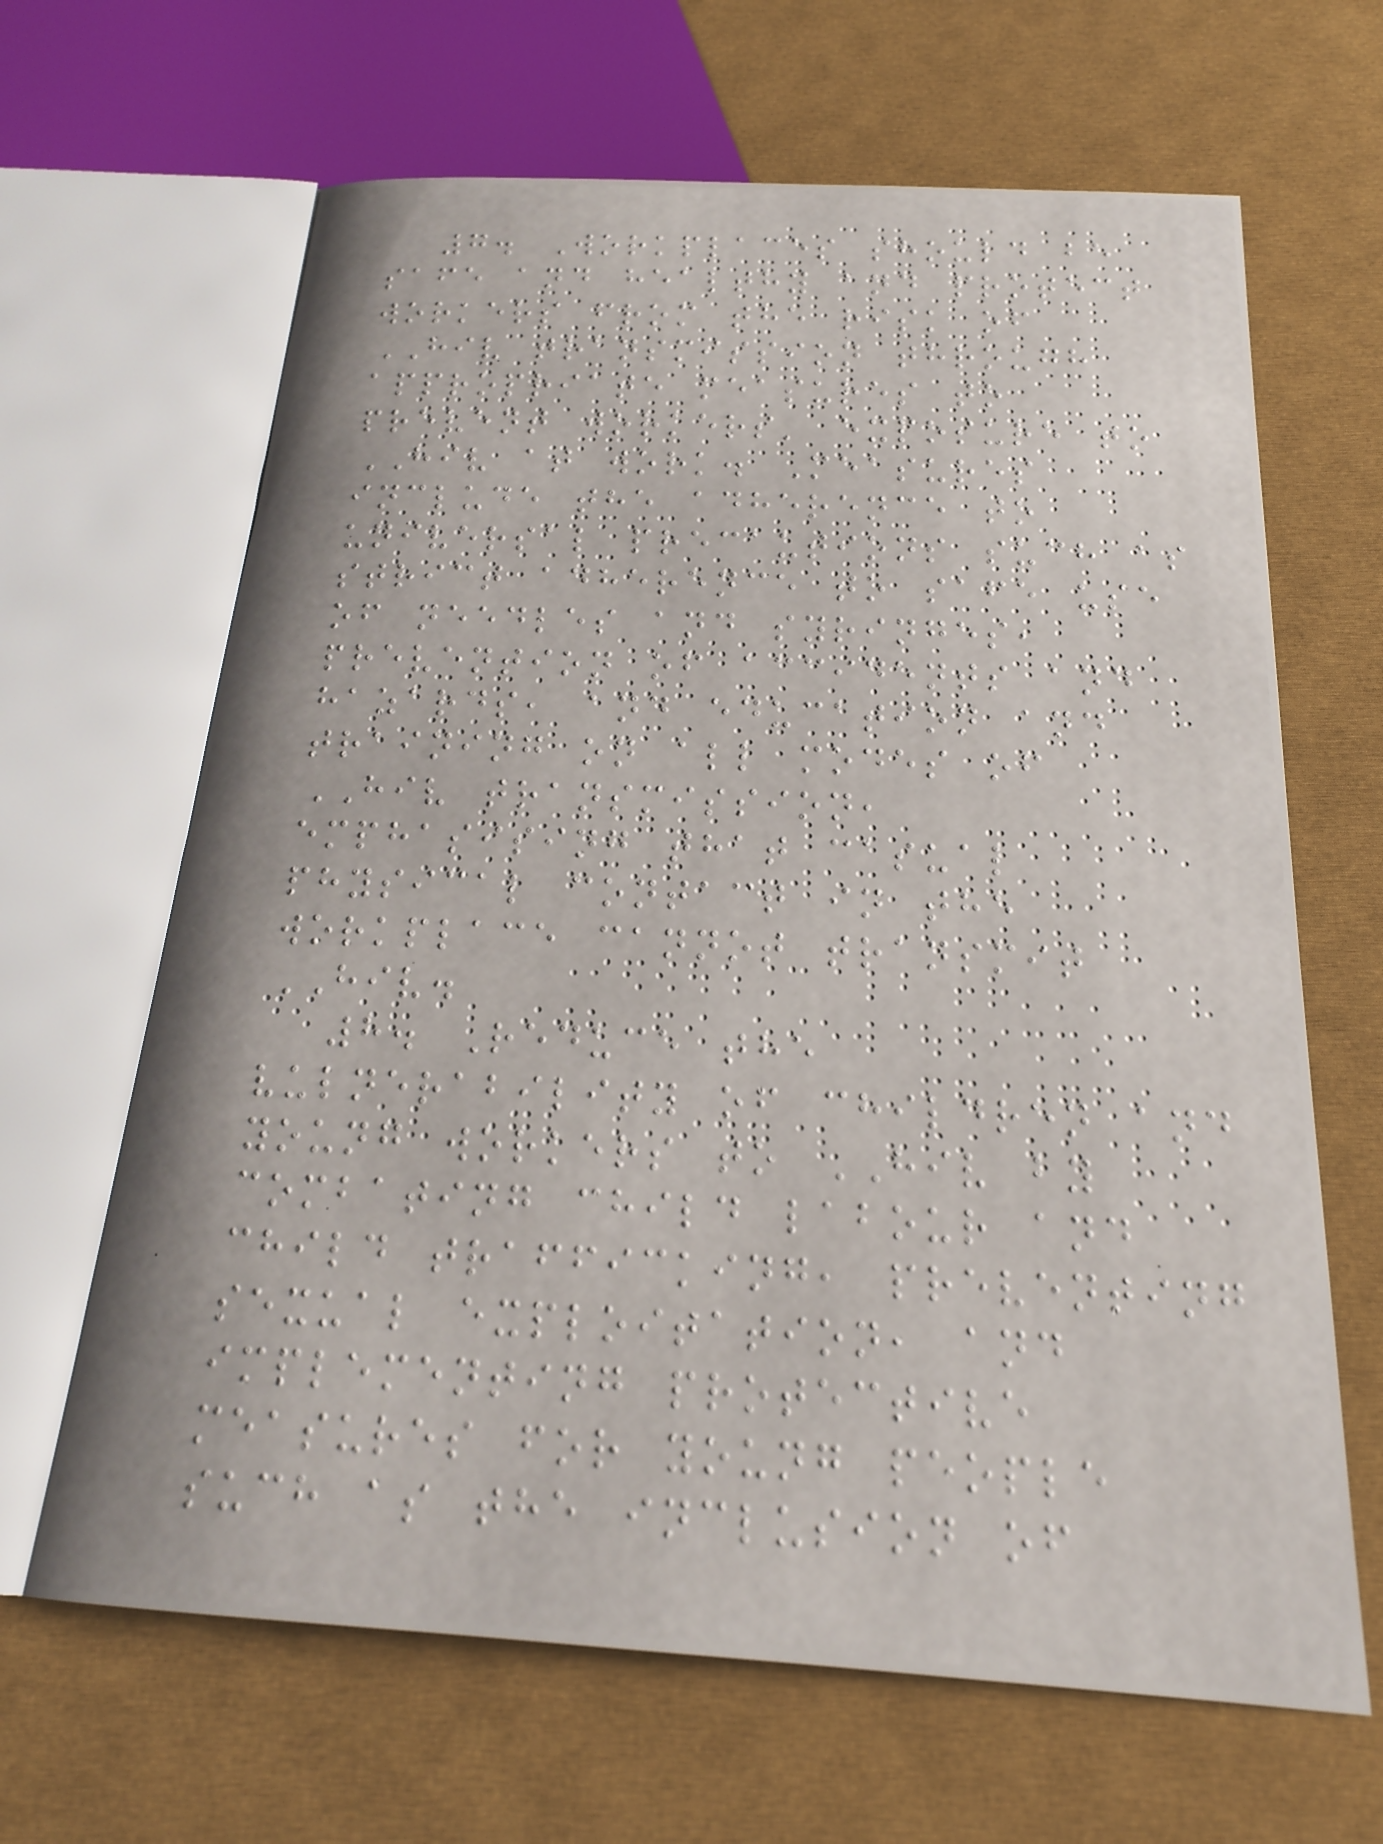7. Workplaces should be
safe and healthy and protect
workers from the risk of
HIV transmission through
appropriate measures to
prevent workers' exposure to
HIV at work. Measures
include the adherence to
universal precautions such as
strict adherence to safe use
of needles and syringes,
prevention of accidents and
hazards, and education and
training on all modes of
HIV transmission,
emphasising that casual
physical contact in the
workplace cannot transmit
HIV.
8. Reduce the
vulnerability of children and
young workers to HIV by
combating child labour and
child trafficking, preventing
sexual exploitation, and
implementing protective
measures for young people
such as the inclusion of
